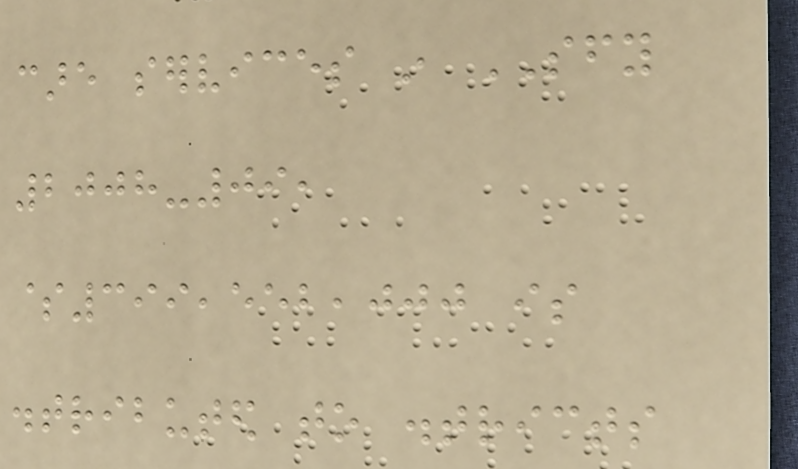care services in SFY
2008-09,
$399,552,000 is
distributed to districts
